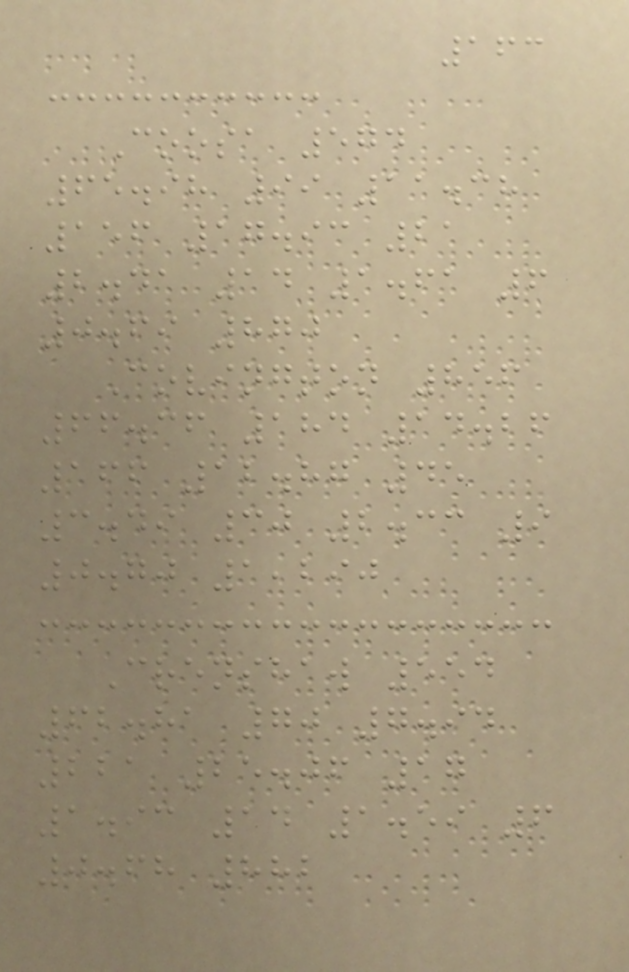163
Coosa 574
65.98 99 11.38
156 17.93 21
2.41 14 1.61 6
0.69 870
Covington 856
66.36 184 14.26
166 12.87 45
3.49 30 2.33 9
0.70 1,290
Crenshaw 554
62.81 70 7.94
221 25.06 17
1.93 14 1.59 6
0.68 882
